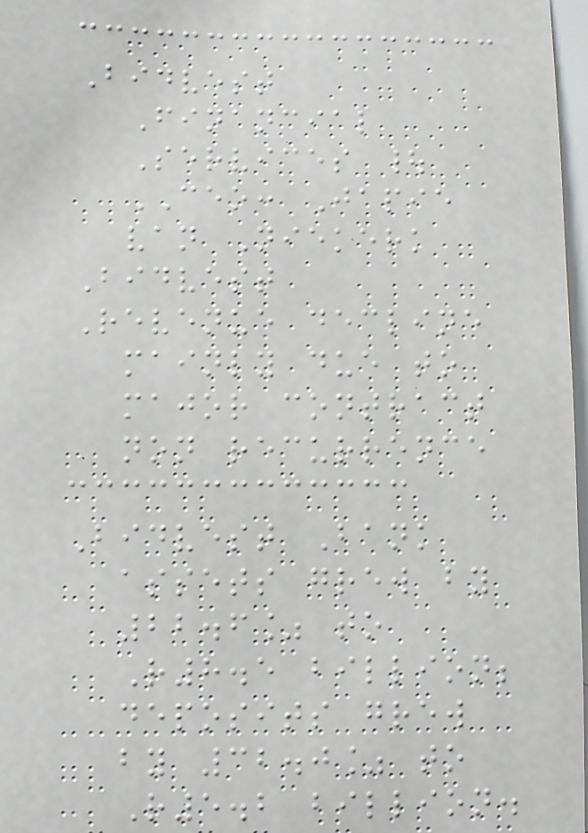Bidvest
Financial
Services |
CEO: Japie
van Niekerk
Bidvest
Revenue decline
mainly due to
major contract
non recurrence
Bidvest Bank
assets grew by
22.6% to
R8.5 billion;
deposits grew
by 32.0% to
R5.2 billion.
